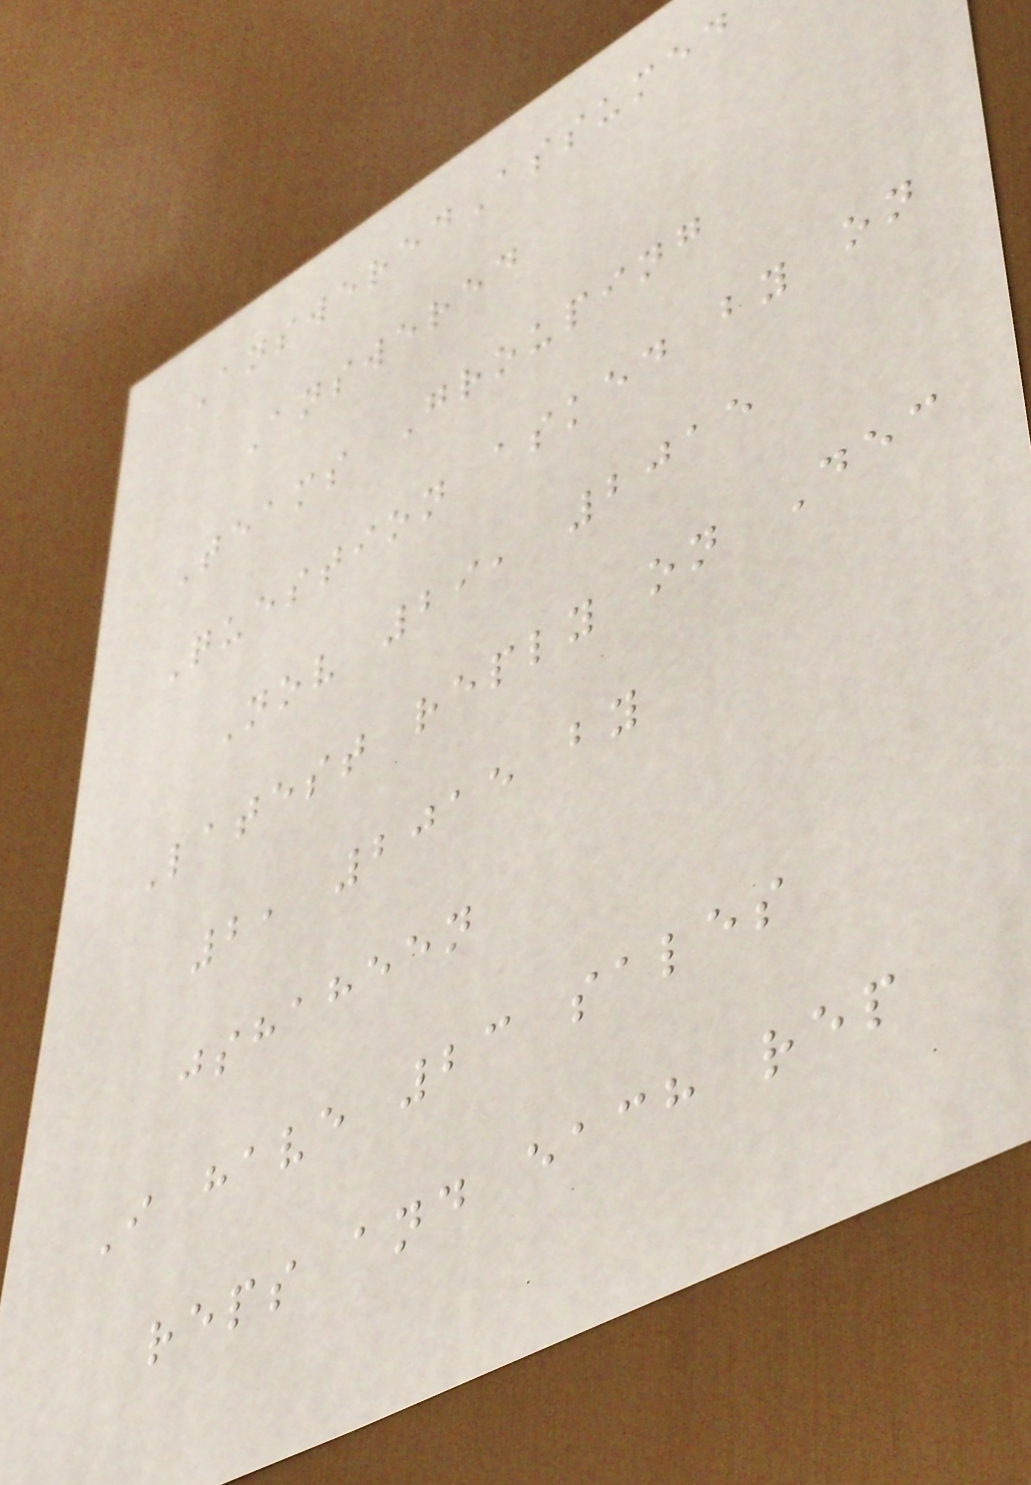AnsweredAssumed
Answered
Teams Grouping
Question asked by on
Nov 29, 2015
Latest reply on Dec
2, 2015 by
jshaheen
I have 23 sales
reps and each rep
